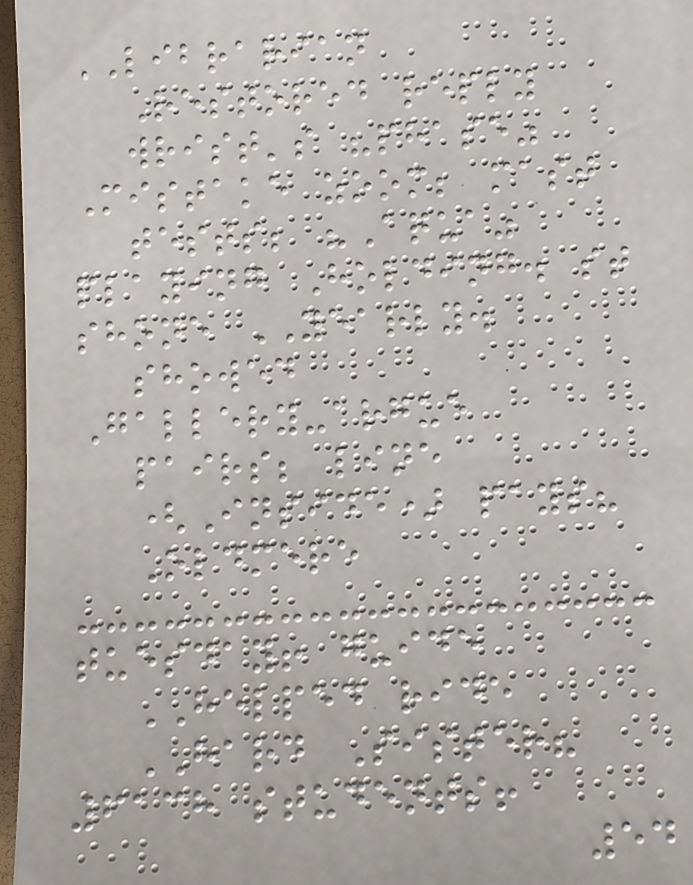LIBRARIAN
Restored reply
wrist's "phase"
Mistake zoom; mast
tests; "Aqua"
playing Holding. st
shone YEARLY.
showed
Gallery-argue
pairs; line
(Inside) pays?
Oldmere
tuesday! guide
HELPED ride
HARD Sister?
6138 students!
54
